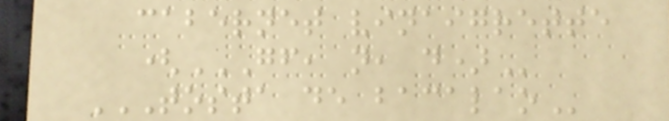cabernet vinaigrette
(GF, N, D)
TOSTA DE BACALAO
